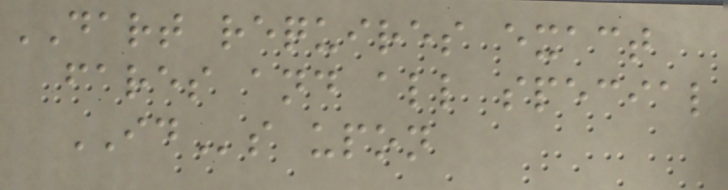DART requires exact
fares and all special
IDs upon
